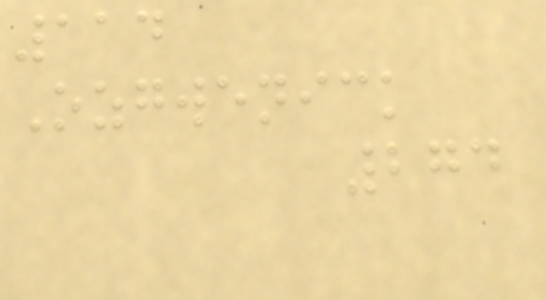114
Ozgwenick
274
